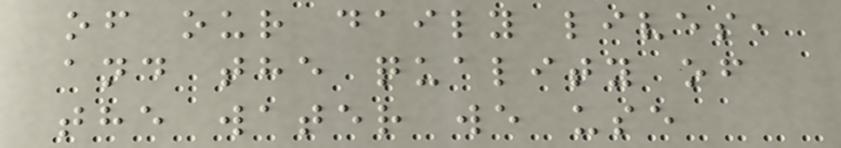of our daily lives,
and the quality of
the water we use
